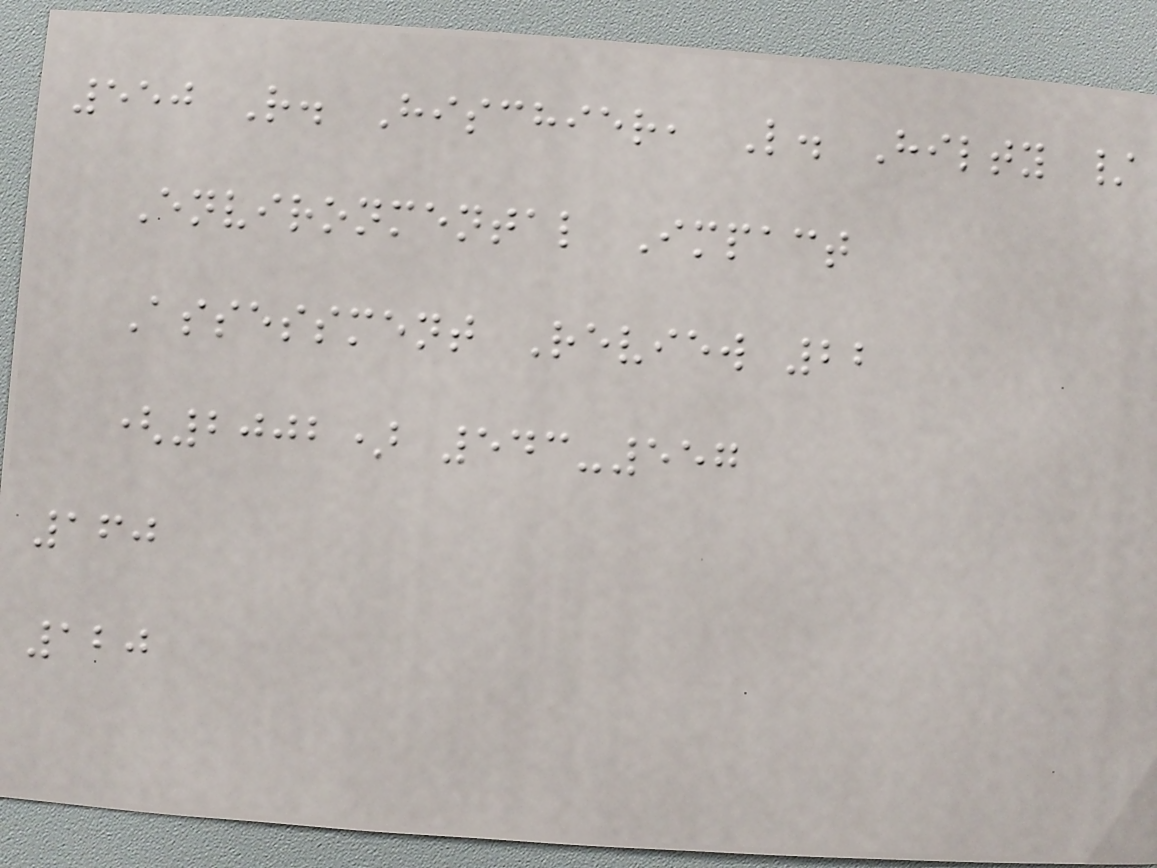550 R. Hischier, L. Hilty /
Environmental Impact
Assessment Review 22
(2002) 543-557
160
120
